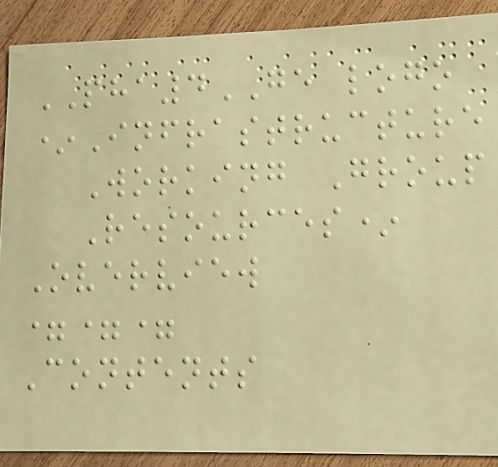PHA4GE logo
*Infrastructure
Working Group
Resources*
Overview
===
Contents
